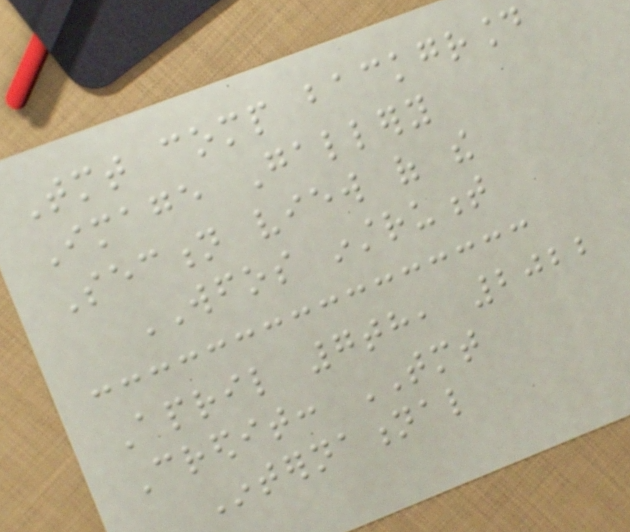Tmt comp background
Image Gallery
Section view of the
WFOS instrument
April 7th, 2022
Credit: TMT
International
